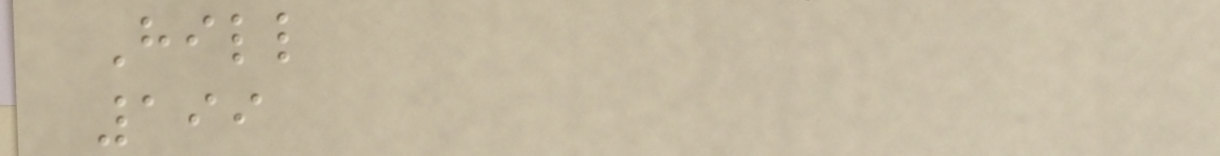Hill
199
